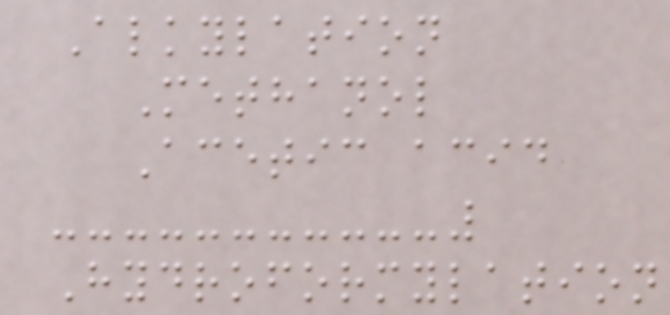Alkylation
Methanol
Acetic acid
Hydroformylation
